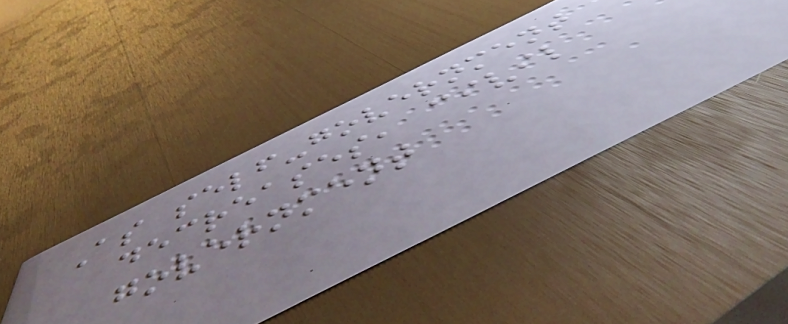As self-government
decreases, civil
government
